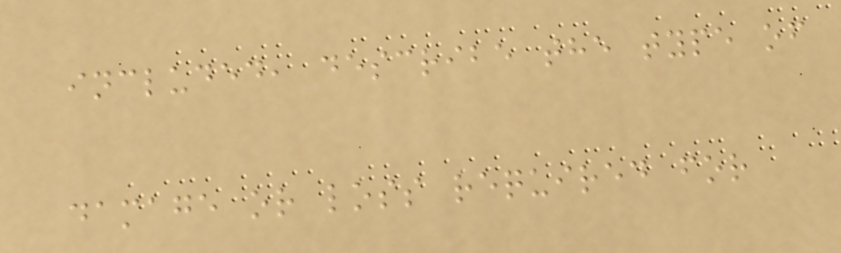included, describe the type of
damage or loss required for
